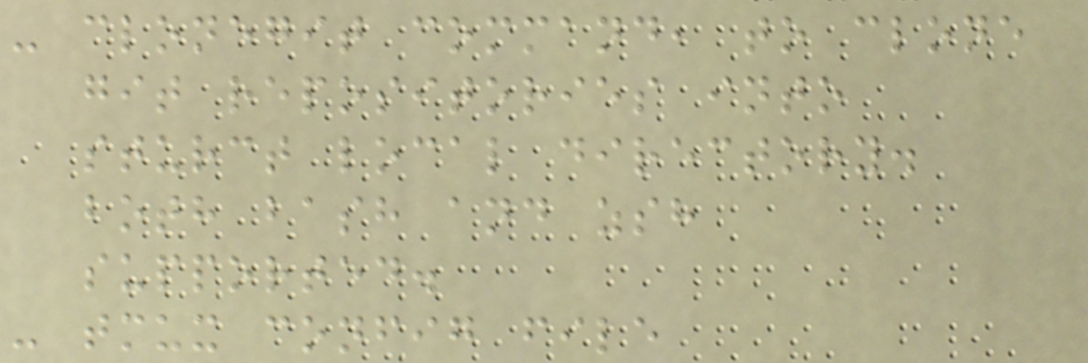- clonegit command, to clone
git repositories into
sturct local directory.
both bash and zsh
supported.
- tmux config file
